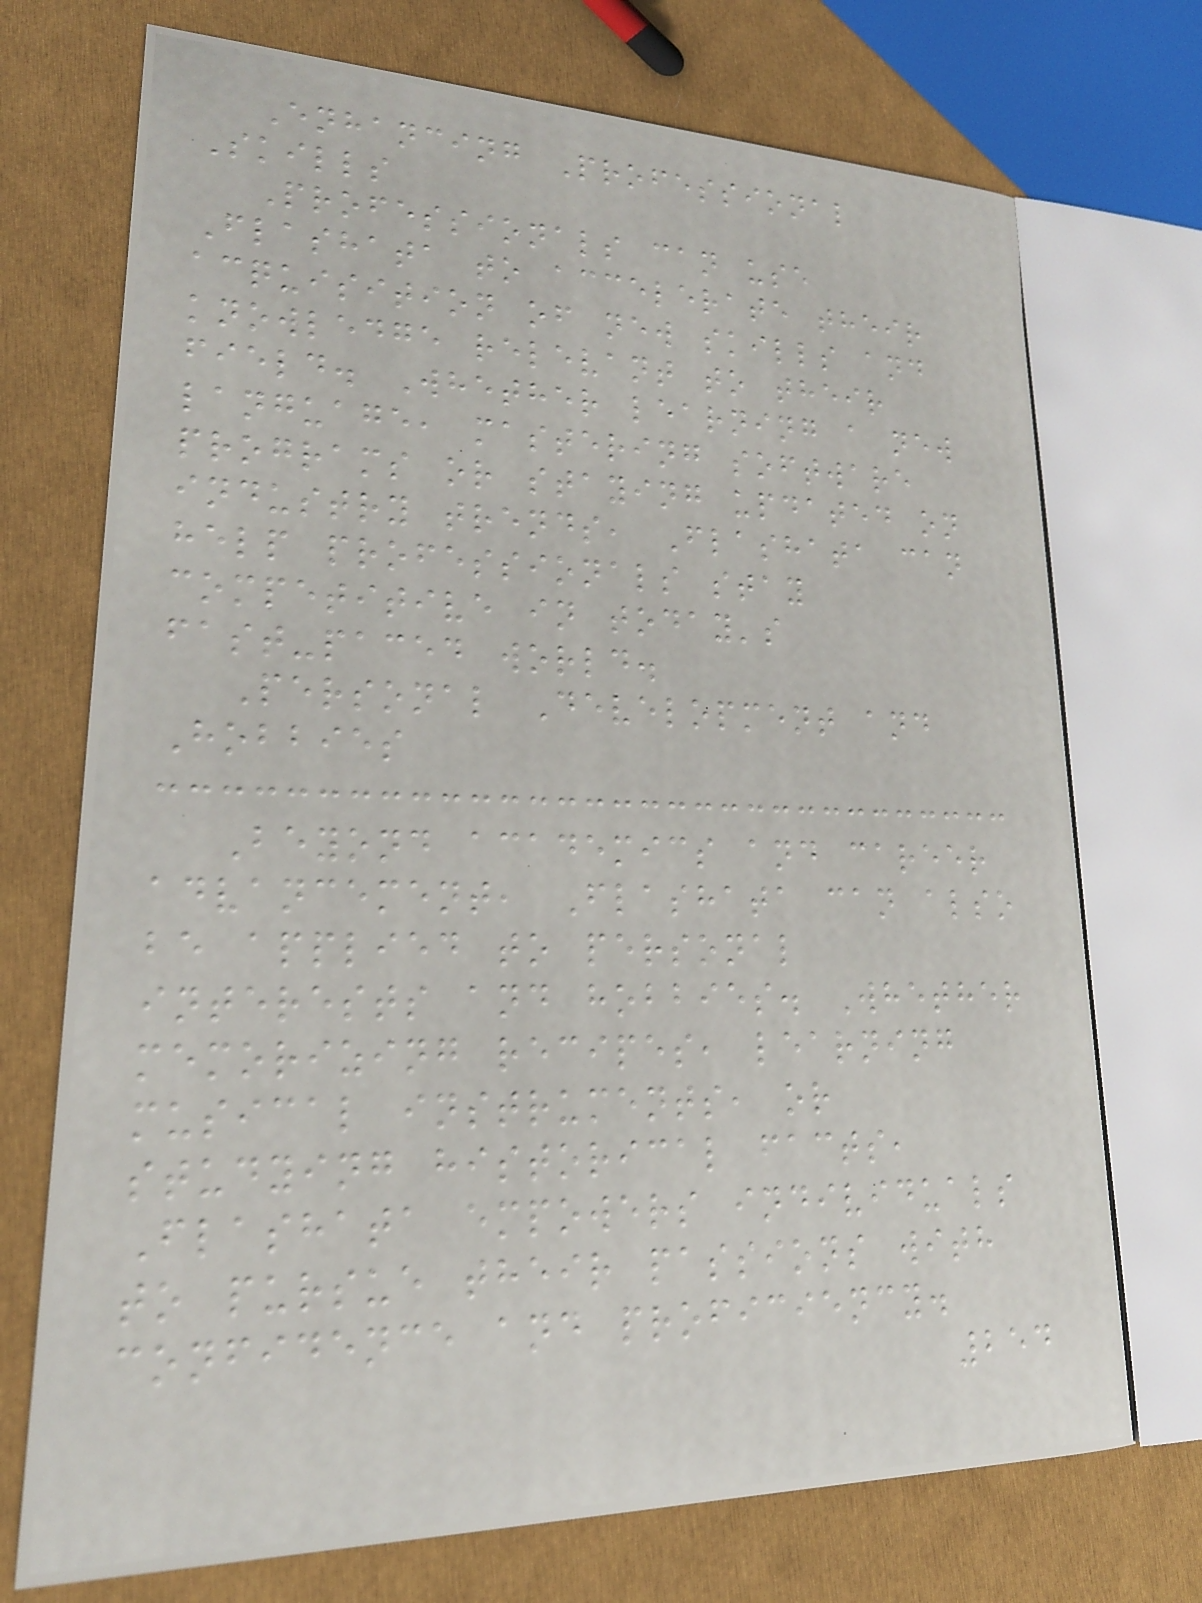Enhancing Professional
Skills
Professionals can use
Flashata to accelerate their
acquisition of new skills and
knowledge relevant to their
field. Whether learning a new
language, mastering software
programs or staying updated on
industry trends, Flashata can
help professionals stay
competitive in today's
fast-paced world.
Personal Development and
Hobbies
Beyond academics and career
advancement, Flashata can also
be applied to personal
interests and hobbies. Whether
memorizing recipes, learning
musical instruments, or
studying historical facts,
Flashata empowers individuals
to pursue their passions with
confidence and proficiency.
254
